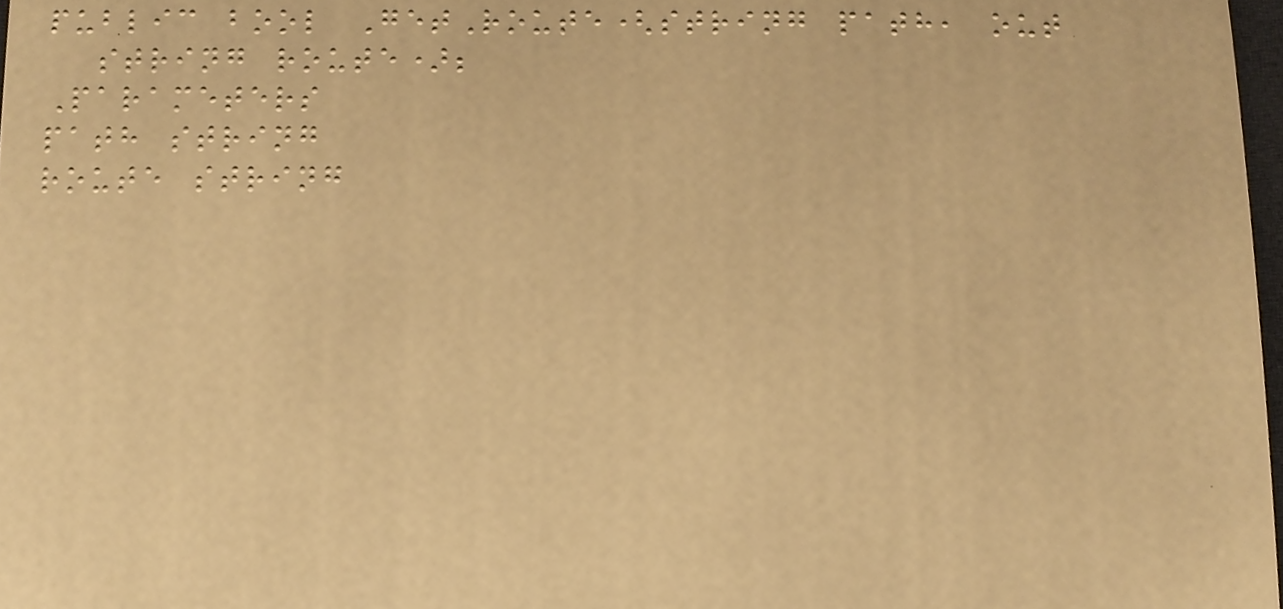public bool GetRoute(string path, out
string route);
Parameters
path string
route string
